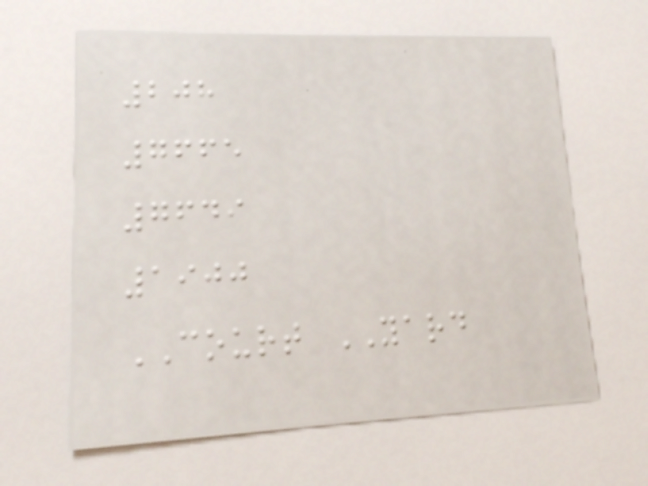208
7665
7649
1900
COURT YARD
